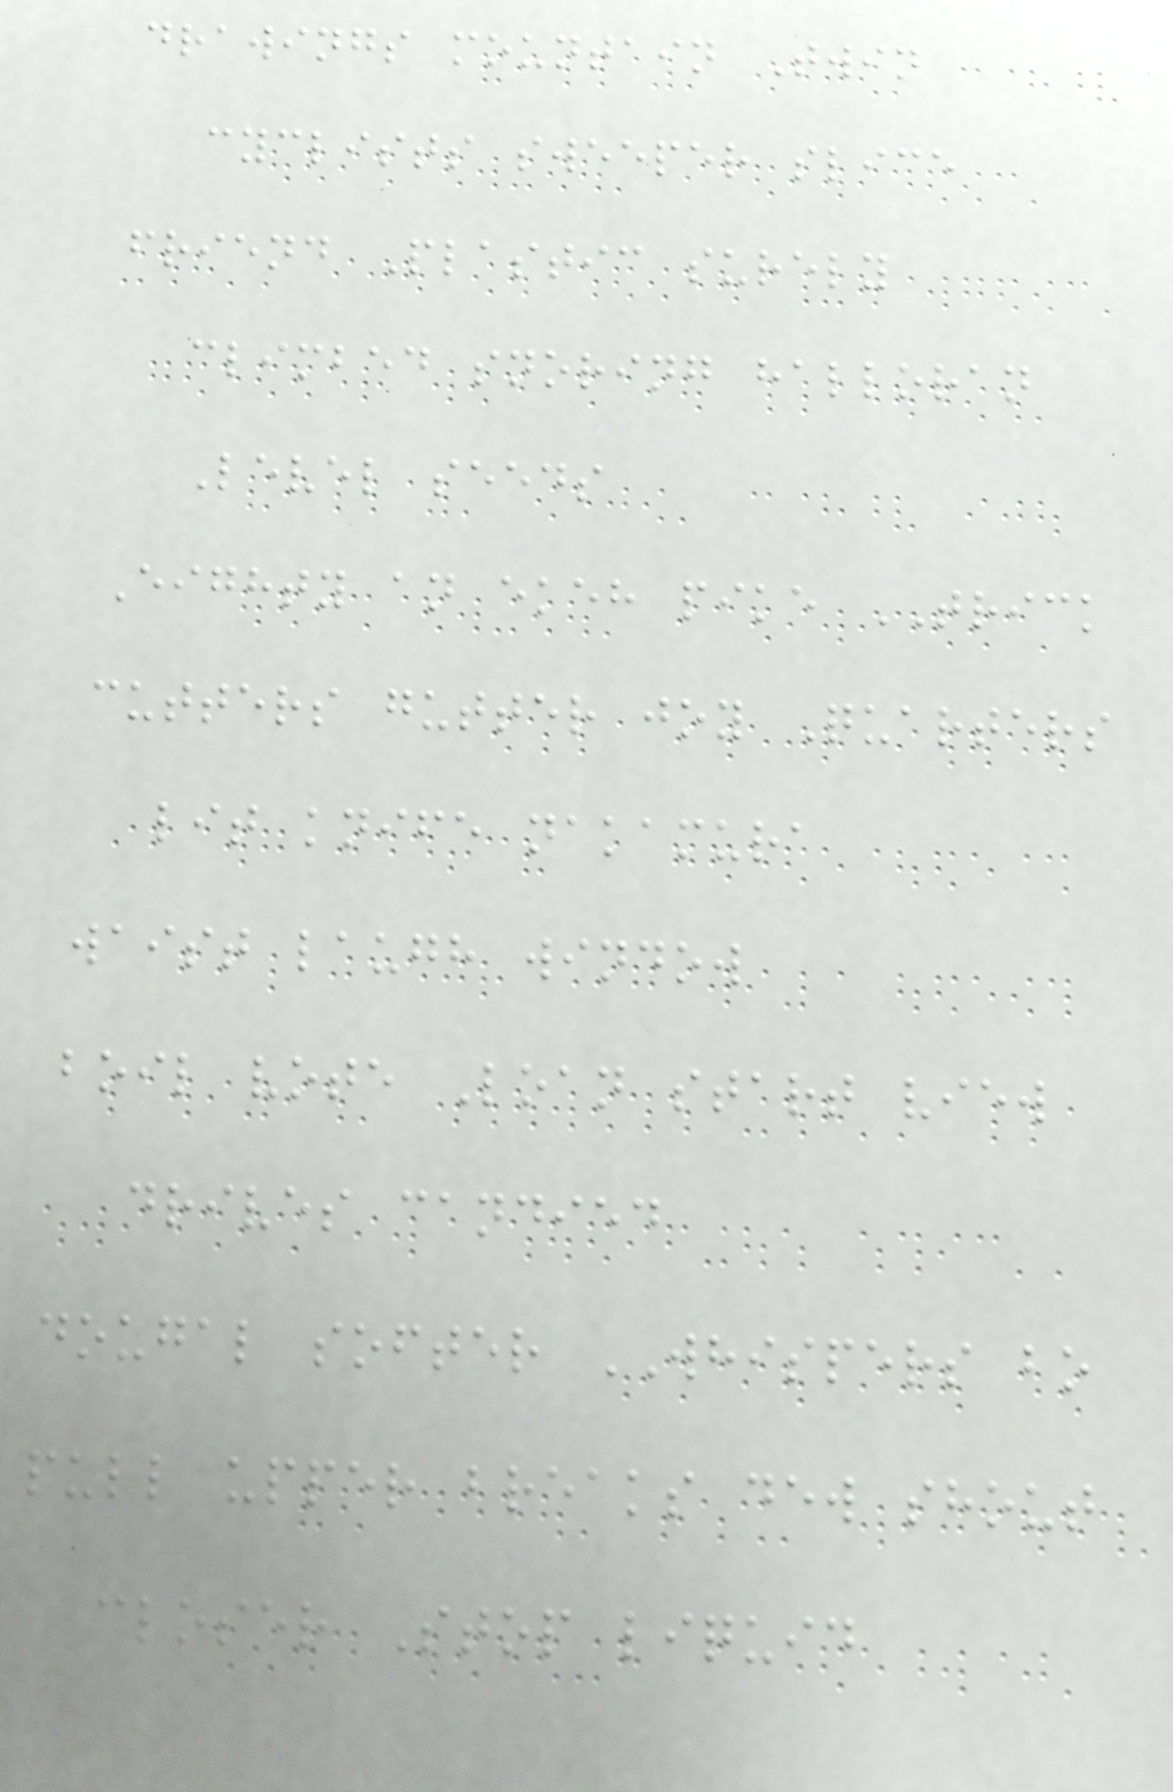drawings mountain Twin
cyclists sweeper slice
friend Plastic surely
climbed snoring halloran
Level seeds
Eighty an ekeh pike TRICK
cutters gutter joy Quarters
lit knife nakamura
waist laugh window
boil vote Loan start view
drives candied
dougal softer WHISPERS bo
pull upper breaks dew shout
closer Stop liquid
